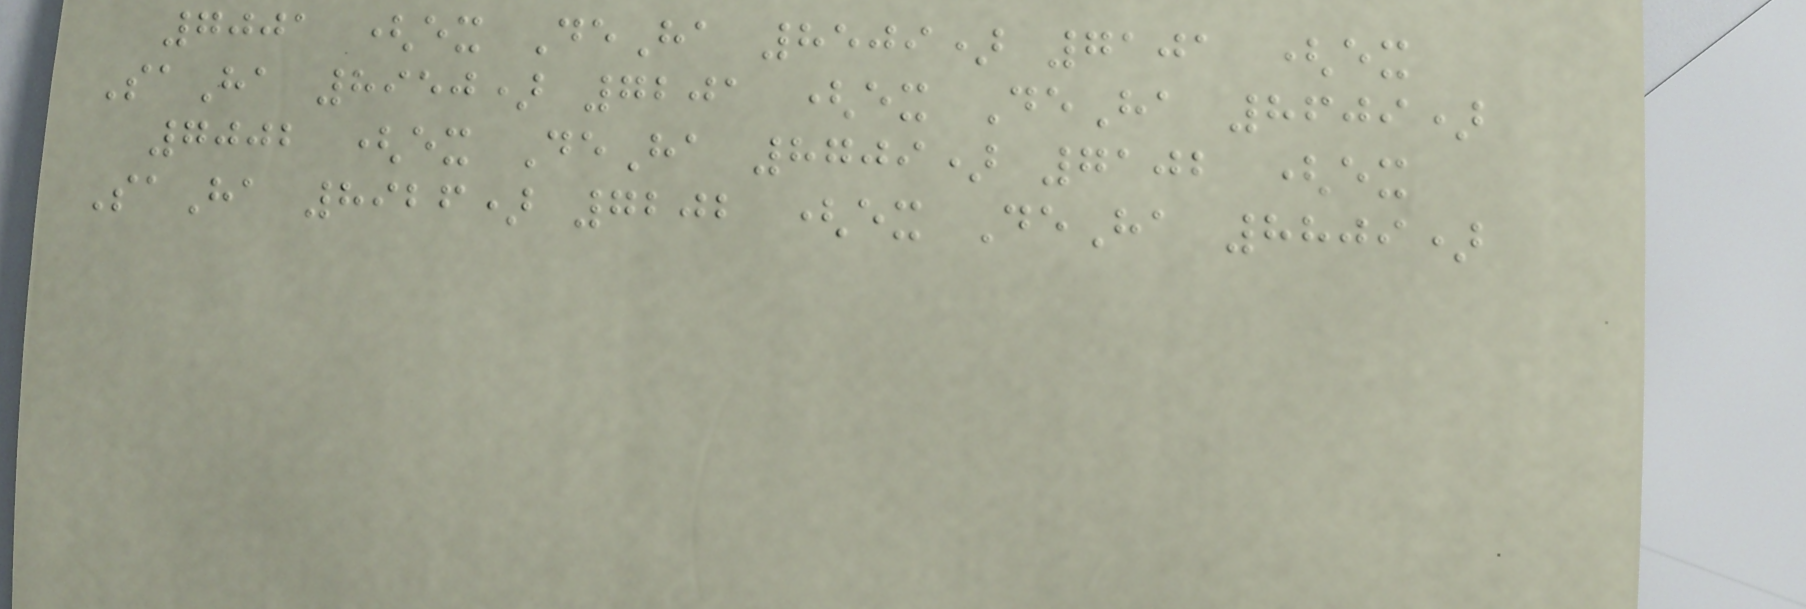7001 (ex DeHa 8509) 7101 (ex
SaHa 8950) 7201 (ex DeHa 8609)
7002 (ex DeHa 8709) 7102 (ex
SaHa 8926) 7202 (ex DeHa 8809)
